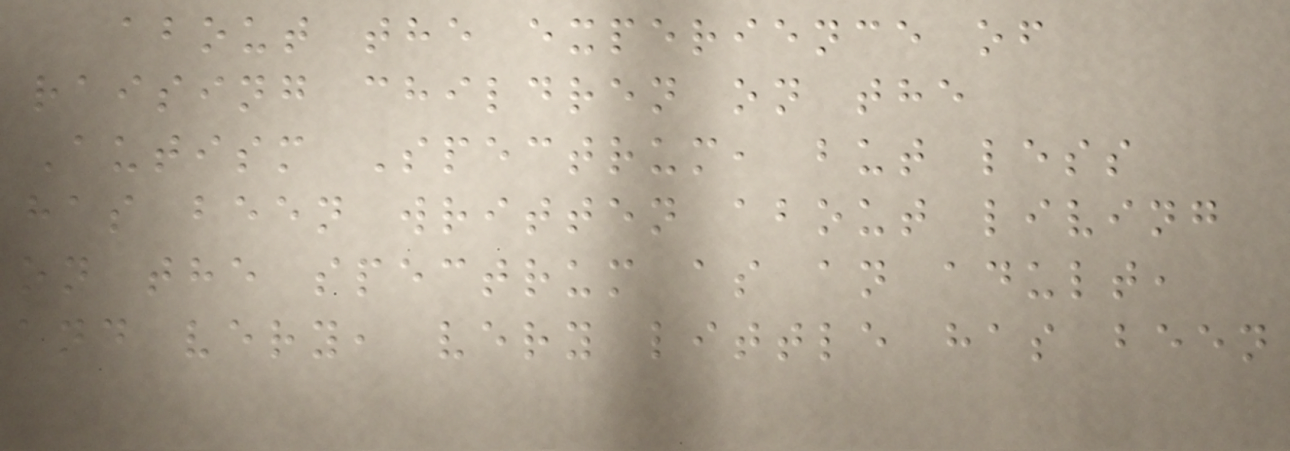about the experience of
raising children on the
Autism Spectrum, but less
has been written about living
on the spectrum as an adult,
and very, very little has been
